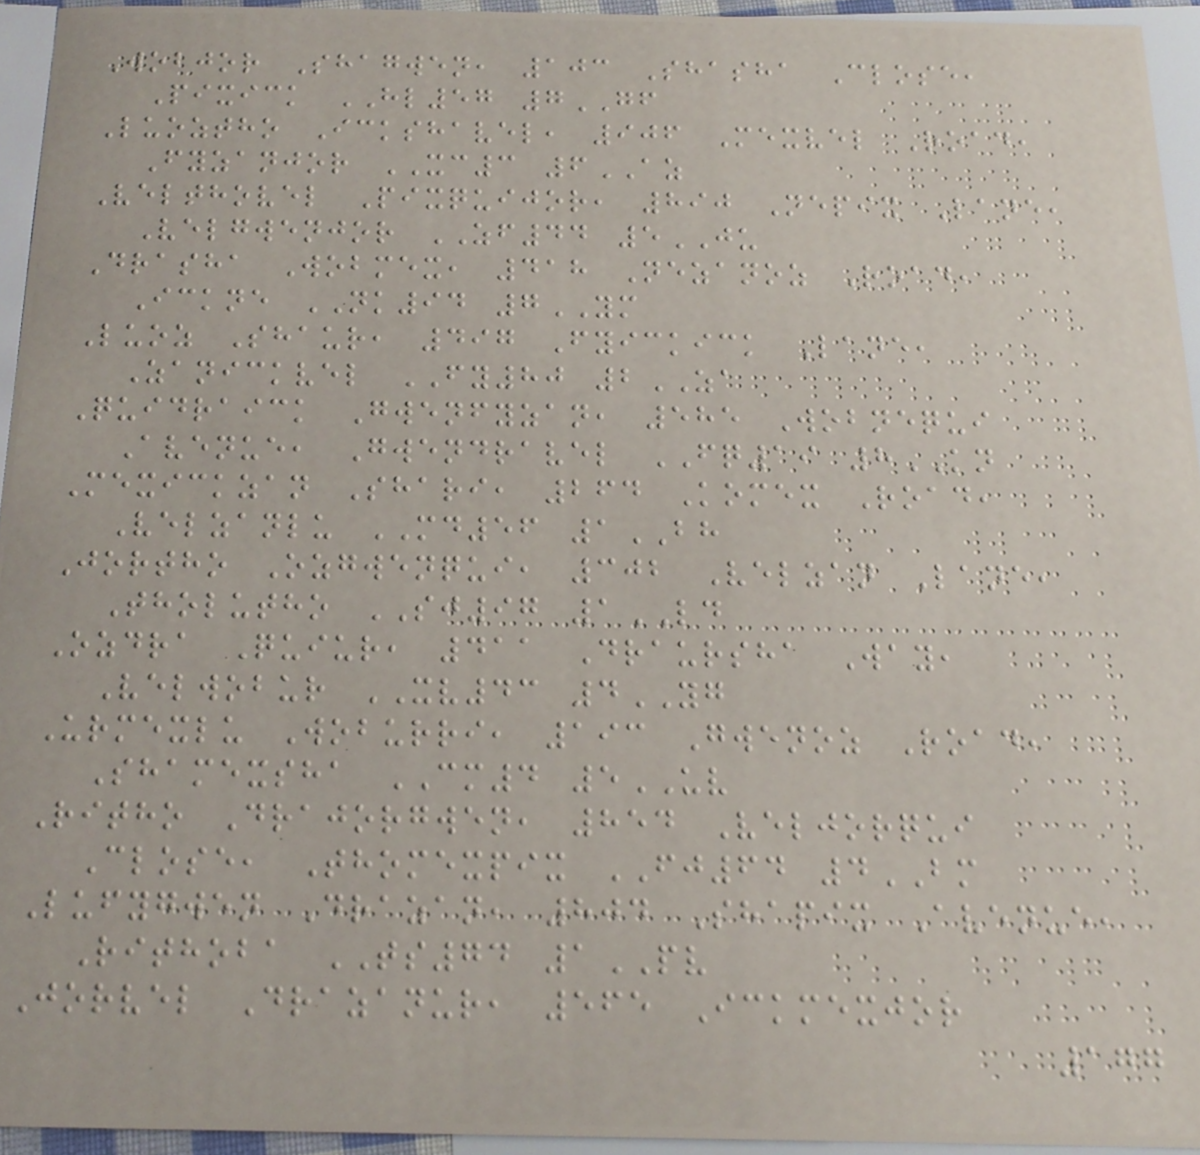Wobjor Shagwen, 103 Shasha Close,
Pixick HL57 7GF
Luoztho Ickshavel, 906 Mexvel Road,
Fyzanjor XC3 6AZ
Velthovel Pixquijor, 890 Nepix Lane,
Velgwenjor ZF44 5JU
Drasha Wobmex, 418 Nezanoz Road,
Ickne NK94 7YM
Luoz Shaur, 497 Fyickick Lane,
Zanickvel FY80 2ZA
Quidraick Gwenfyzan, 585 Wobnequi
Avenue, Gwendravel FQ19 8KN
Mexickzan Shari, 264 Komex Road,
Velzanlu MD56 1BH
Jortho Ozgwenqui, 302 Velzan Lane,
Tholutho SJ97 1LD
Ozdra Quiur, 411 Draursha Way,
Velwobur XV43 4YG
Urmexlu Woburri, 193 Gwenoz Road,
Shamexsha CM4 5UV
Ritho Drajorgwen, 854 Veljorqui
Close, Thomexpix FJ64 4BM
Lufygwen Drazan, 804 Shapix Avenue,
Rithoba TS74 1PV
Jorvel Drazanur, 565 Ickmexjor
177
